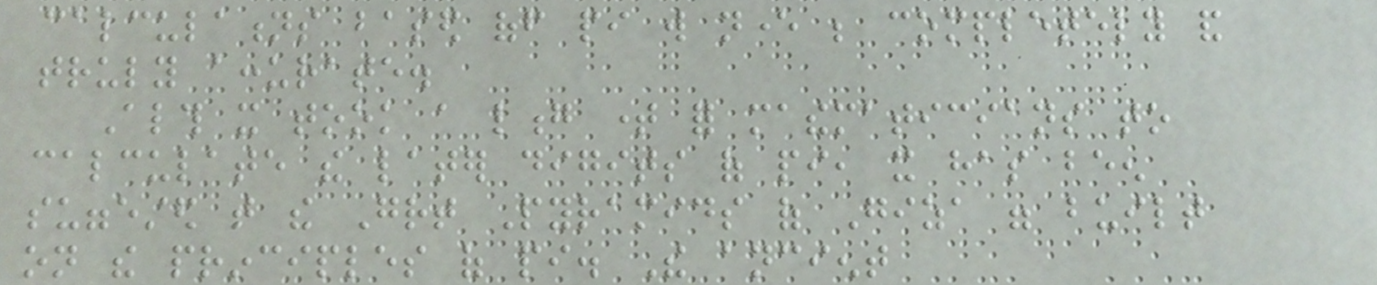calculations based off pi will never be completely and
truly accurate.
Although it took a long time for mathematicians to
calculate the later digits of pi, it has been
suggested that the Great Pyramids of Giza were built
on the principles of pi. The ancient
